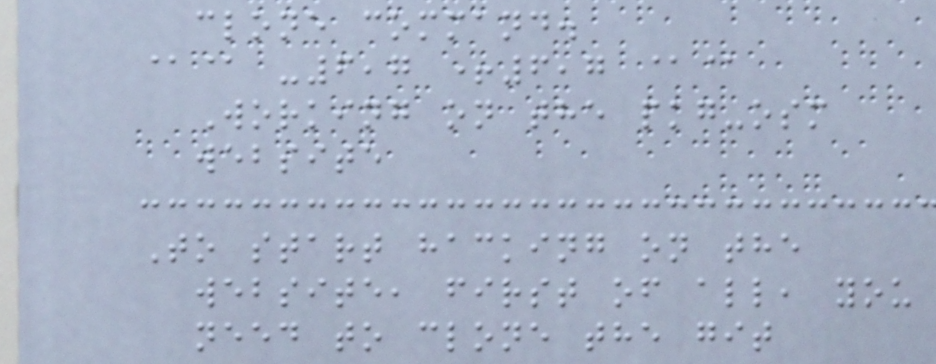clone command.
@@ -6,7 +6,7 @@
Working on the pkg-osm
website
To start hacking on the
website, first of all, you
need to clone the git
